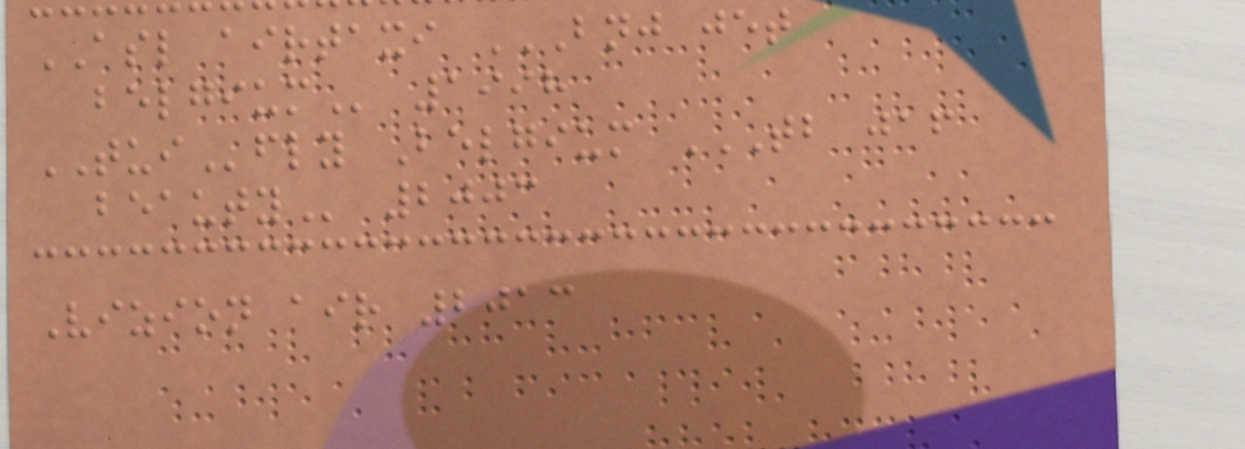ASL airtaxi BNJ JET
BELGIUM 1998
TUIfly Belgium TB JAF
BEAUTY 2003
Vizion air 2013
